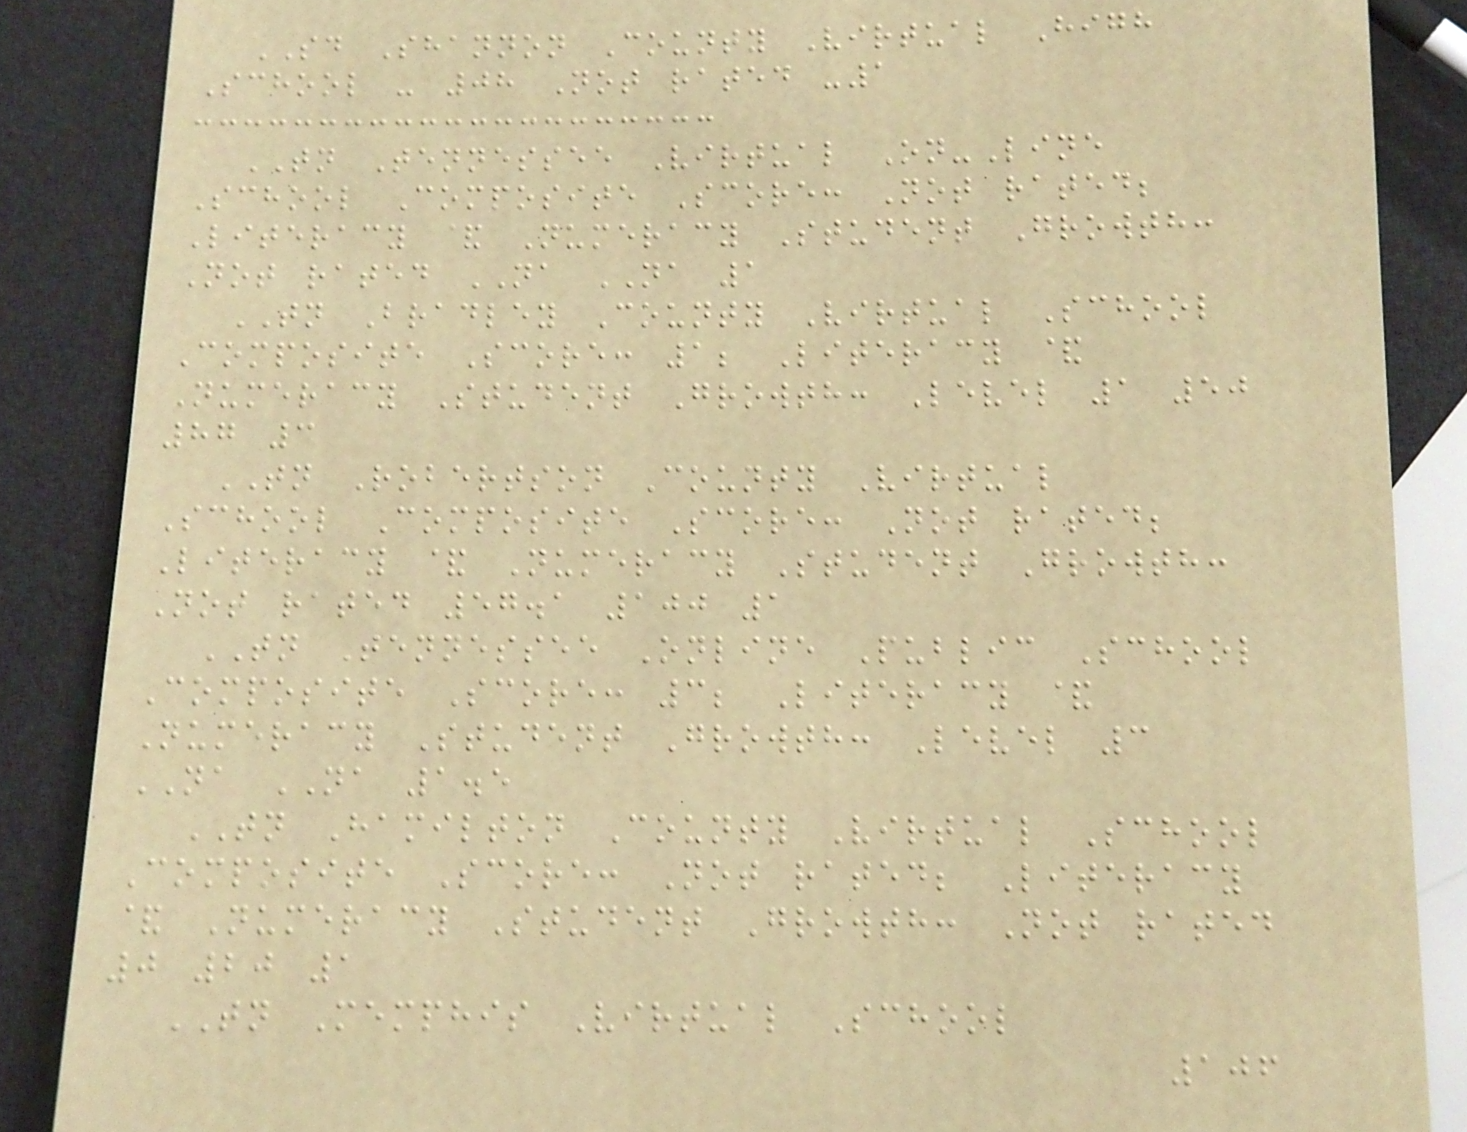SD Shannon County Virtual High
School - 08 Not rated -1
TN Tennessee Virtual On-Line
School Composite Score: Not rated;
Literacy & Numeracy Student Growth:
Not rated NA NA 1
TN Bradley County Virtual School
Composite Score: 1; Literacy &
Numeracy Student Growth: Level 1 50
87 3
TN Robertson County Virtual
School Composite Score: Not rated;
Literacy & Numeracy Student Growth:
Not rated 57.1 100 1
TN Tennessee Online Public School
Composite Score: 3; Literacy &
Numeracy Student Growth: Level 3
NA NA 1.5
TN Hamilton County Virtual School
Composite Score: Not rated; Literacy
& Numeracy Student Growth: Not rated
0 20 1
TN Memphis Virtual School
106
